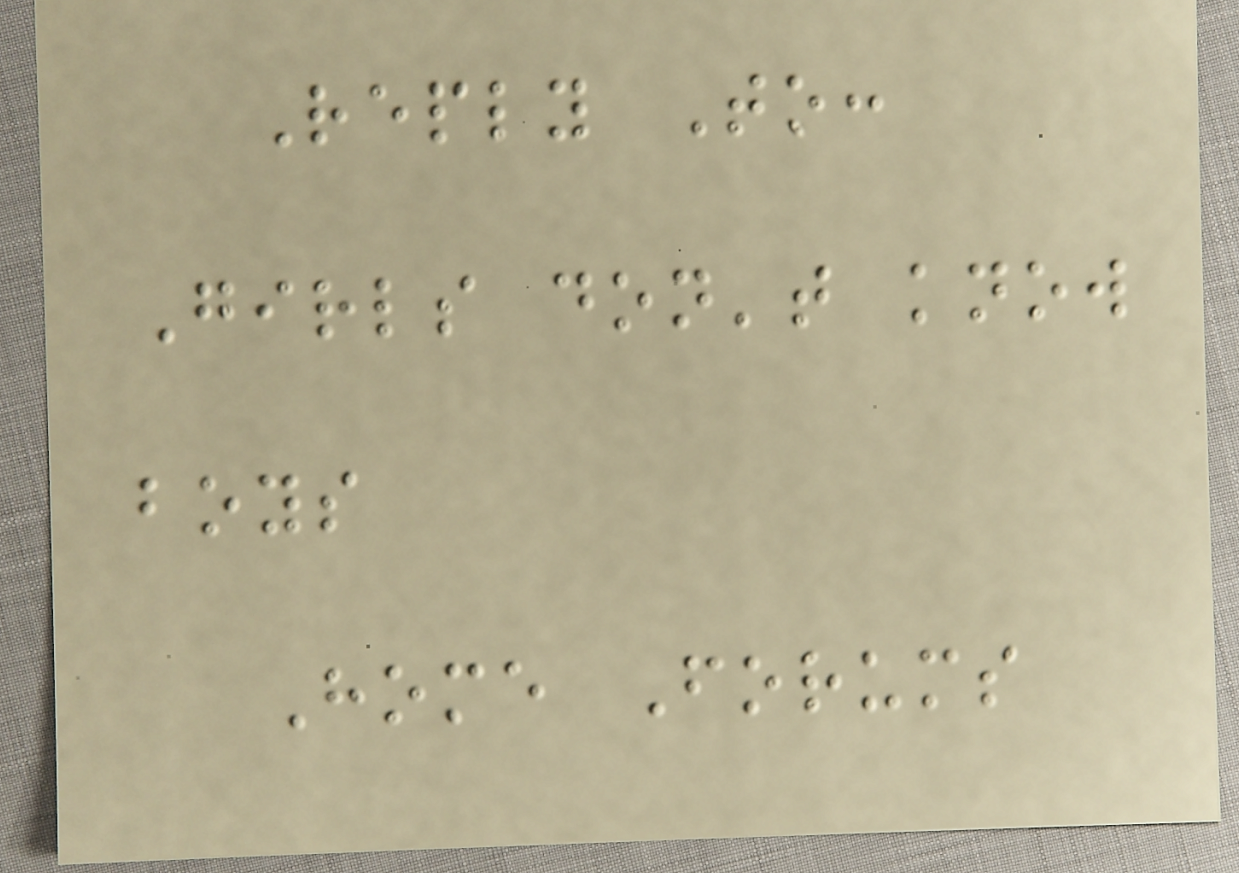Reply To:
Girls don't know
boys
Home Forums
